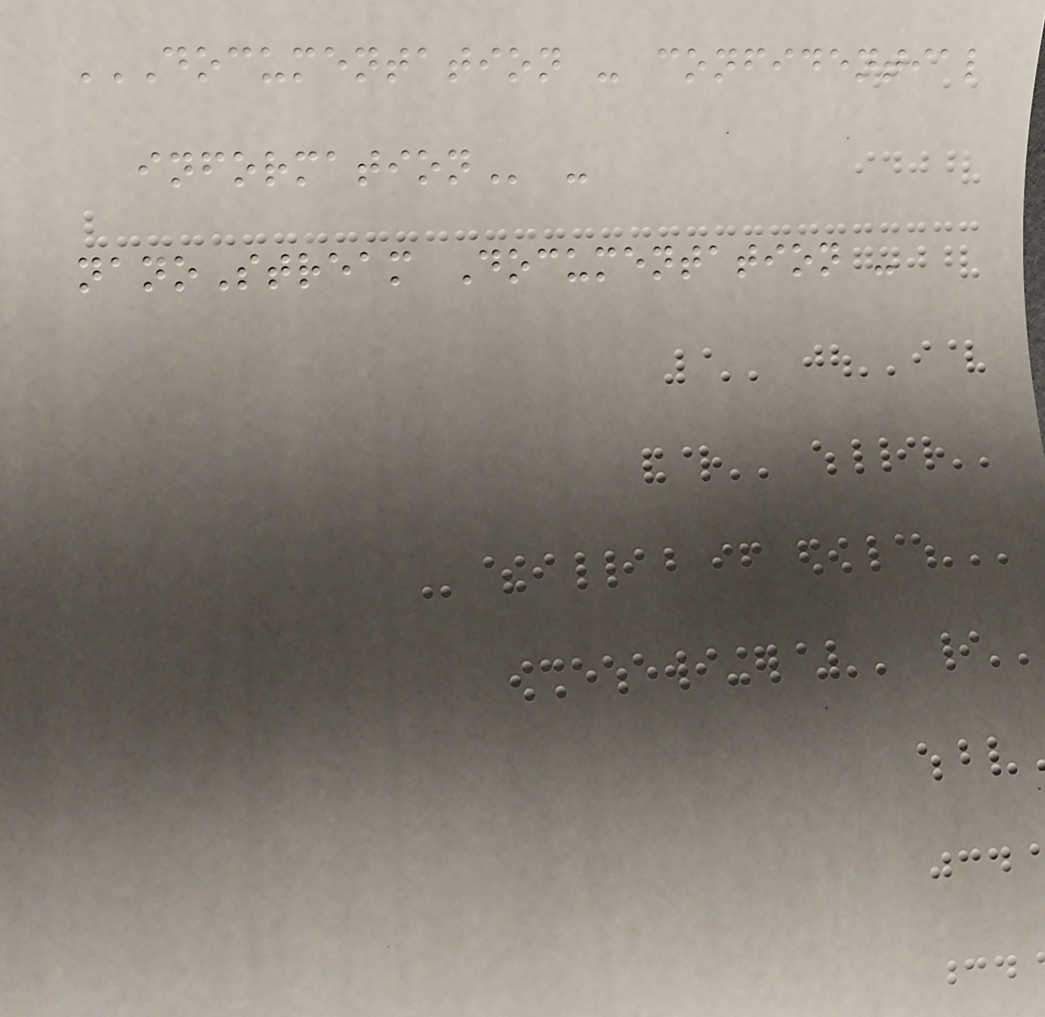DOCUMENTATION - CONFIDENTIAL
INFORMATION -
nanoStream Documentation -
